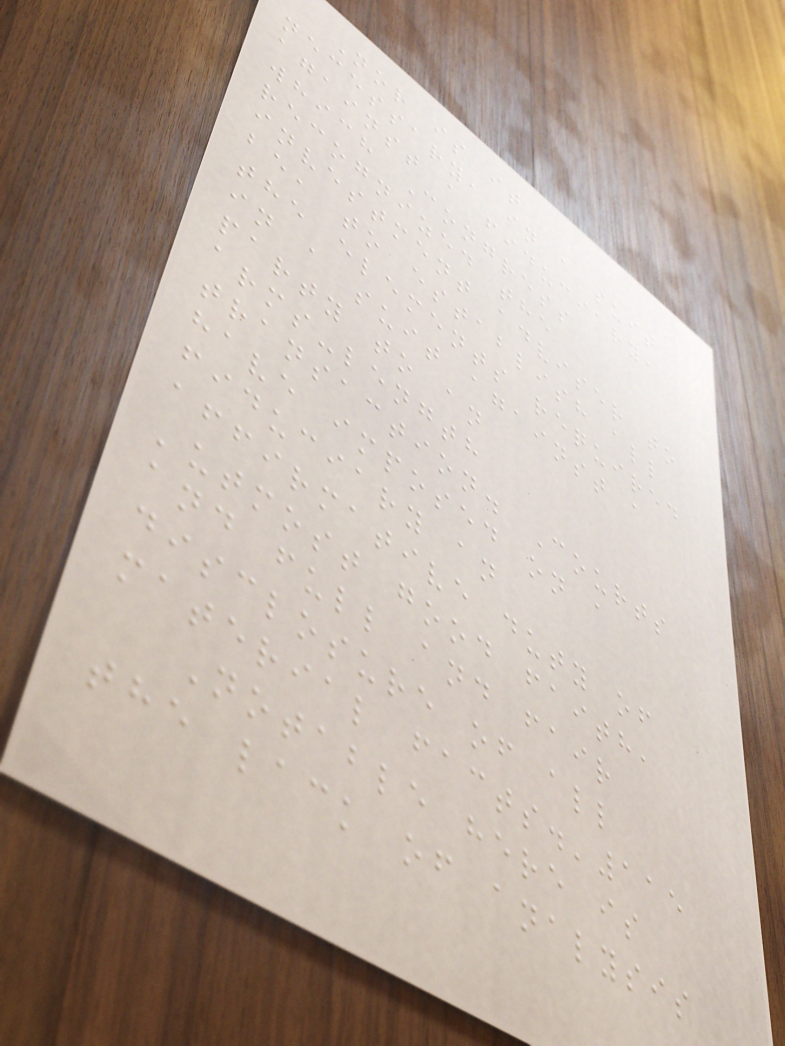Nor is it
necessary, in a suit
against a fiduciary,
which Congress
recognized the
investment adviser to
be, to establish all
the elements required
in a suit against a
party to an
arms-length
transaction. Courts
have imposed on a
fiduciary an
affirmative duty of
'utmost good faith,
and full and fair
disclosure of all
material facts.'115
Notable here is
the lack of analysis
